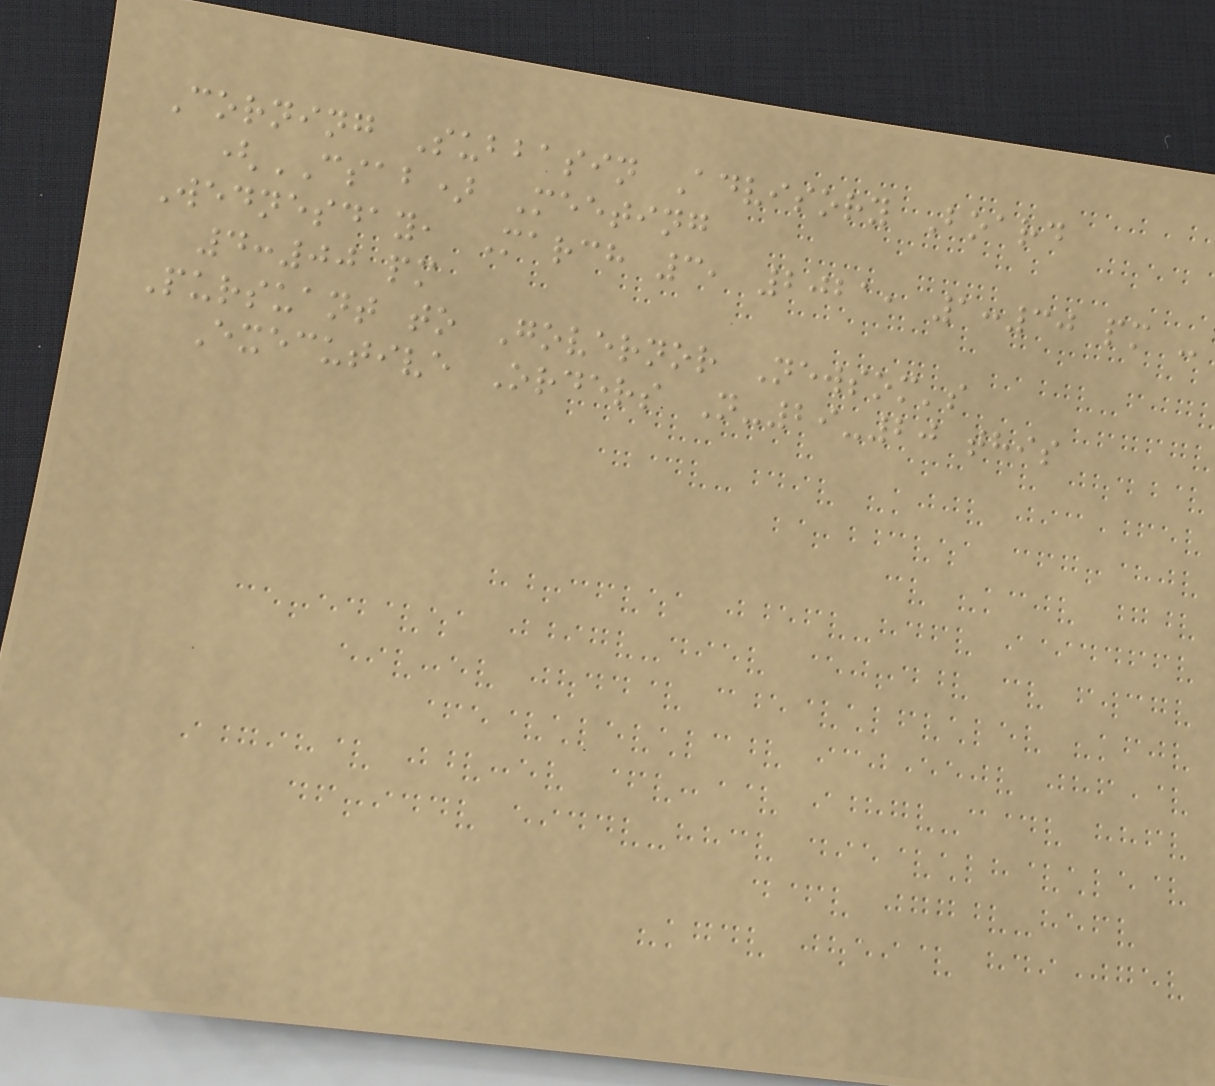Corning Subbasin Advisory Board
(CSAB) Meeting
Wednesday, March 3, 2021, 1:30 pm -
4:00 pm
Pursuant to Governor Newsom's
Executive Orders N-29-20 this
